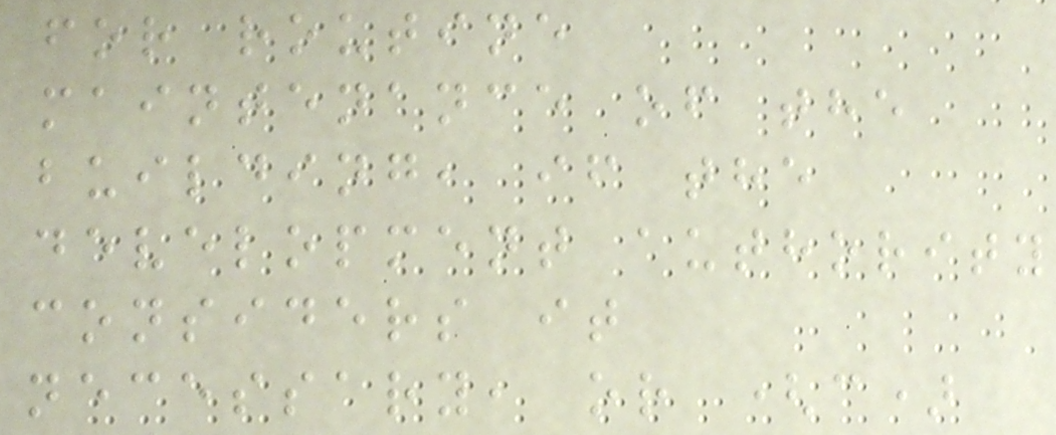for routine
maintenance of the
building, if the
development authority
considers it
necessary, or (c)
